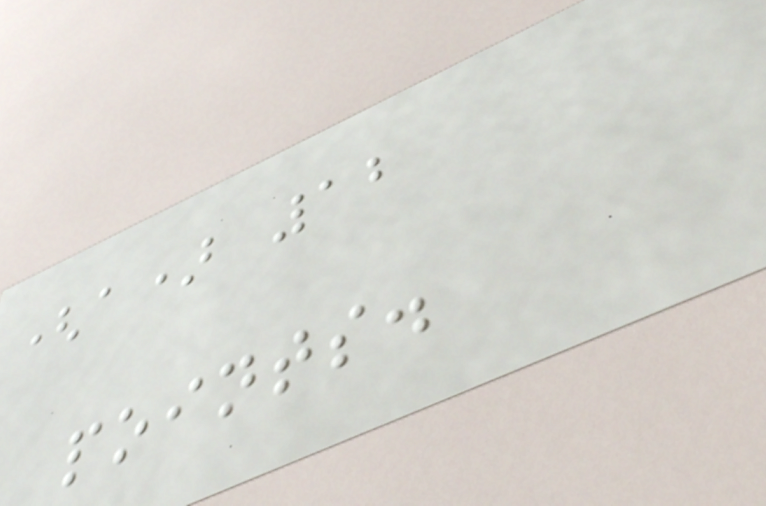(a) 12
points.
